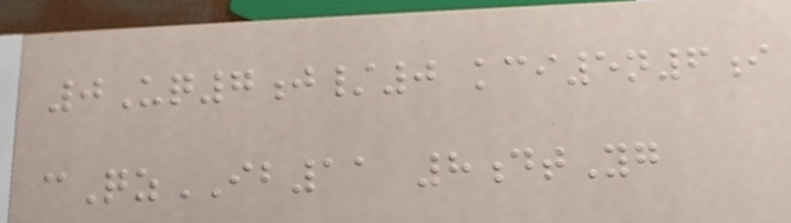0Uq7j/0 kci5n6i
cQzIB11 8dtYg
